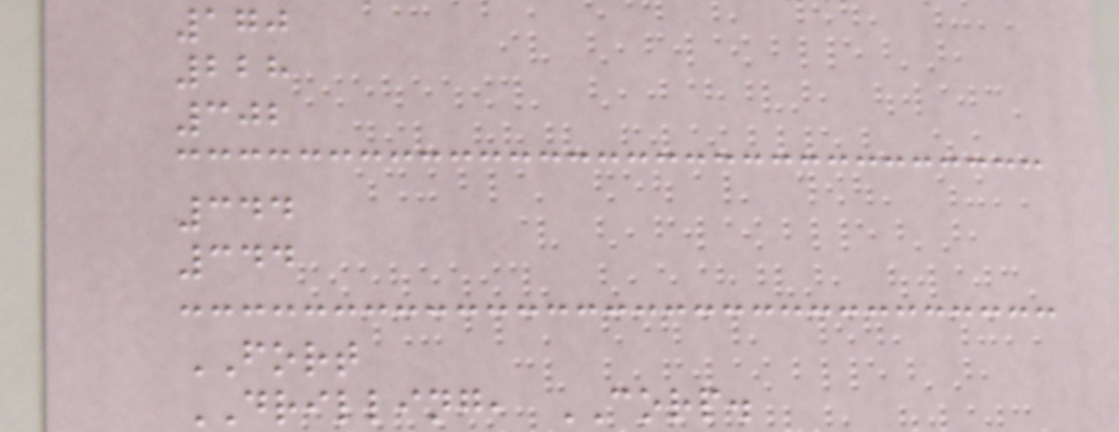170
228
302
344
344
FORT
DRILLING, CORP.
